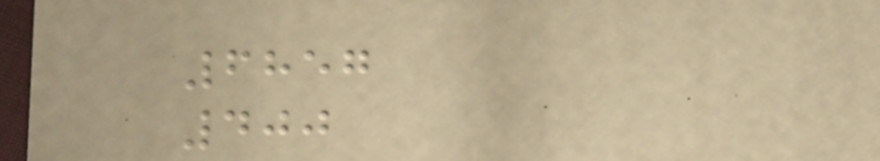6857
400
